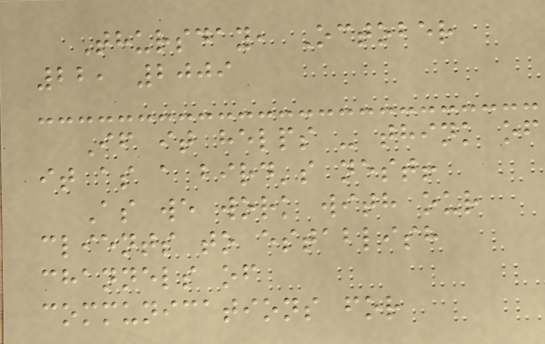Thursday, October
22, 2009
If it helps - think of
it as a bird's nest!
As we work with our
clients to establish
channels of
communications for
